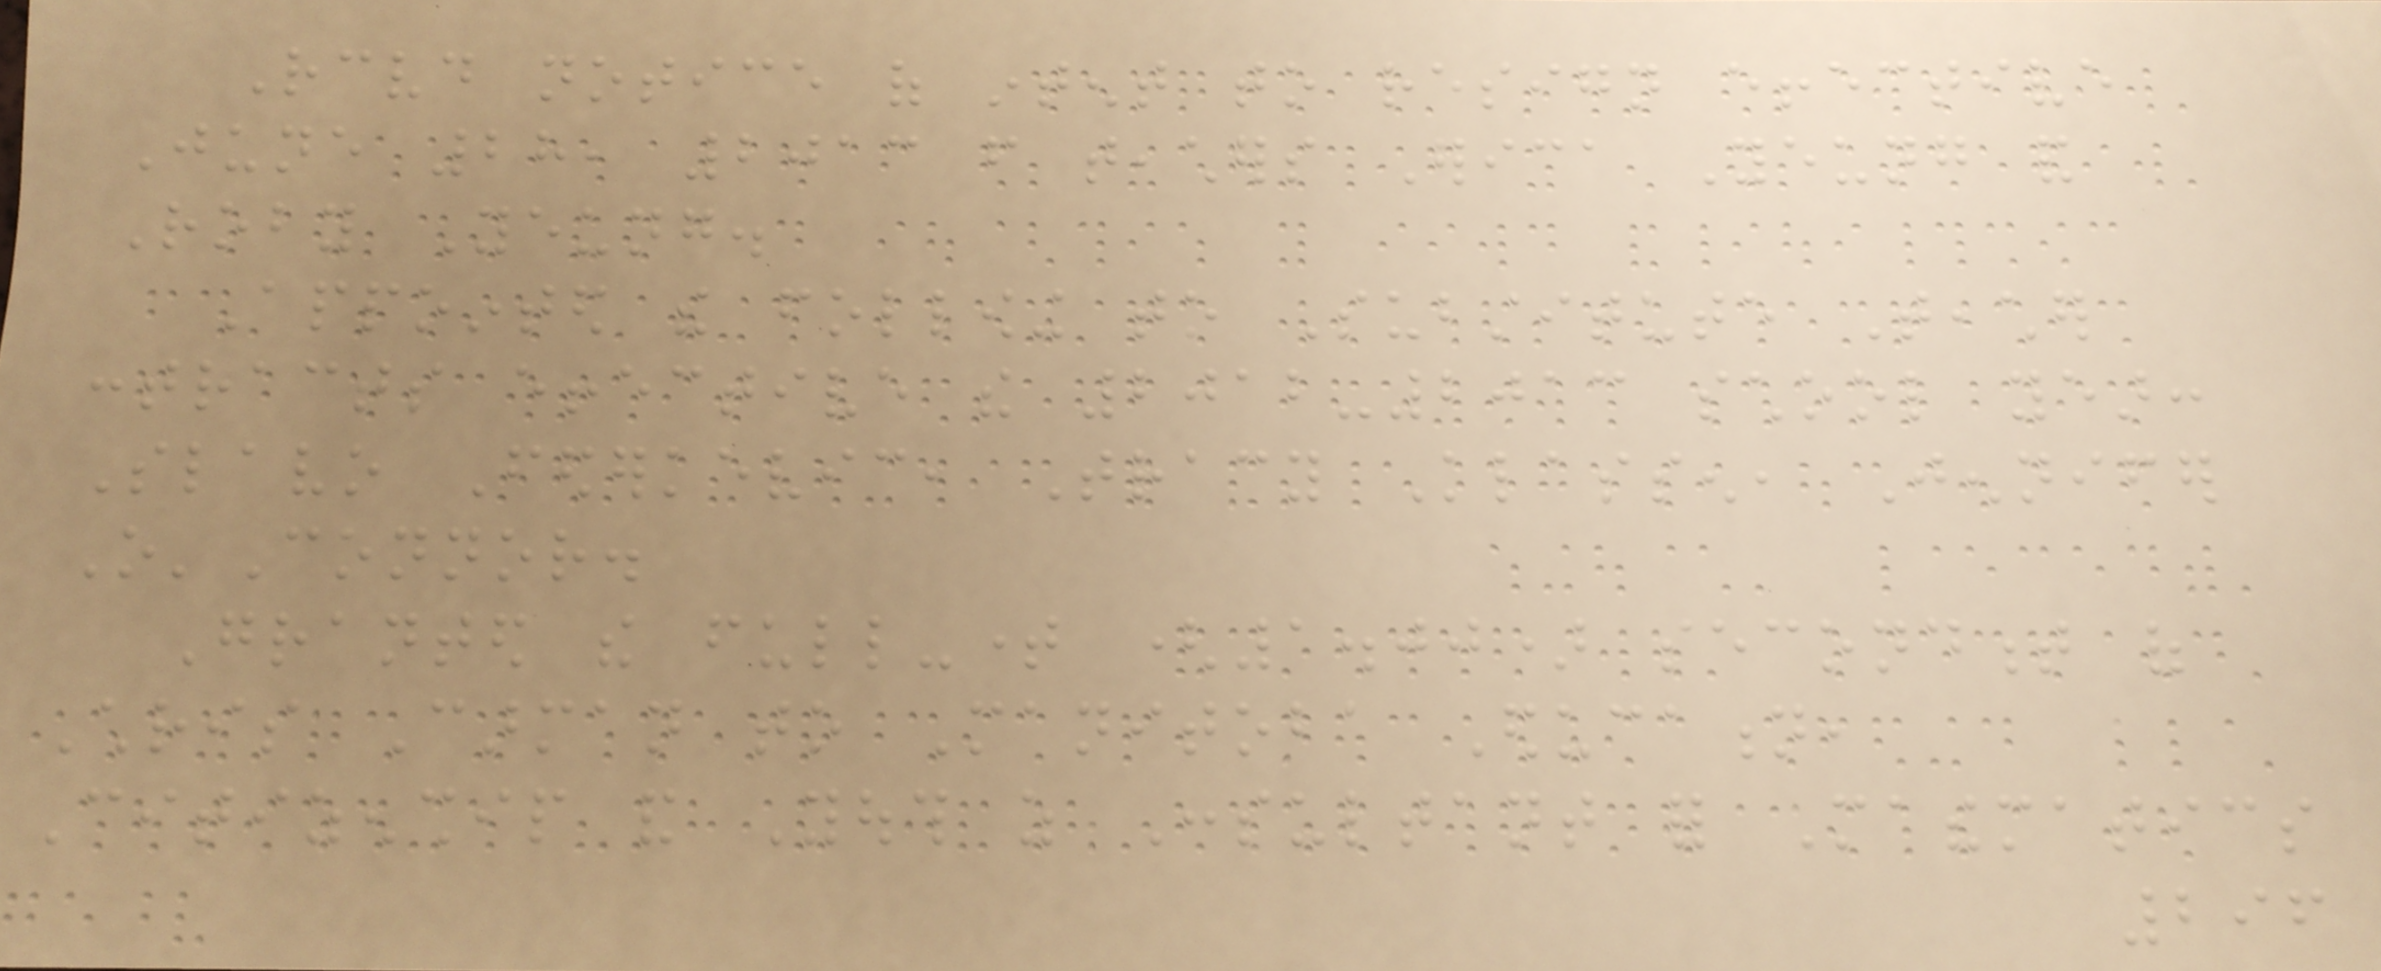Received notice of intent to resign effective
June 28, 2013 from teachers Erica Yeung and
Roby Yeung.
Appointed the following to Substitute Teacher
contracts effective the 2012-2013 school year:
Slavo Federkevic, Tracy Klassen, Jennifer
O'Connor.
Granted the full-time (1.00) secondment of
Chris Carman to Manitoba Education,
Citizenship and Youth as Consultant for Mathematics
296
